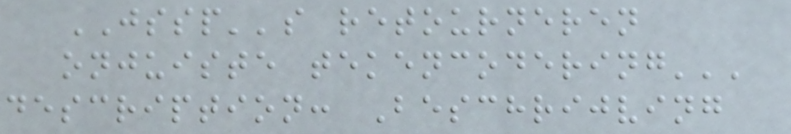JSSP''s retourneren
onjuiste tekencodering'''
description: Beschrijving
